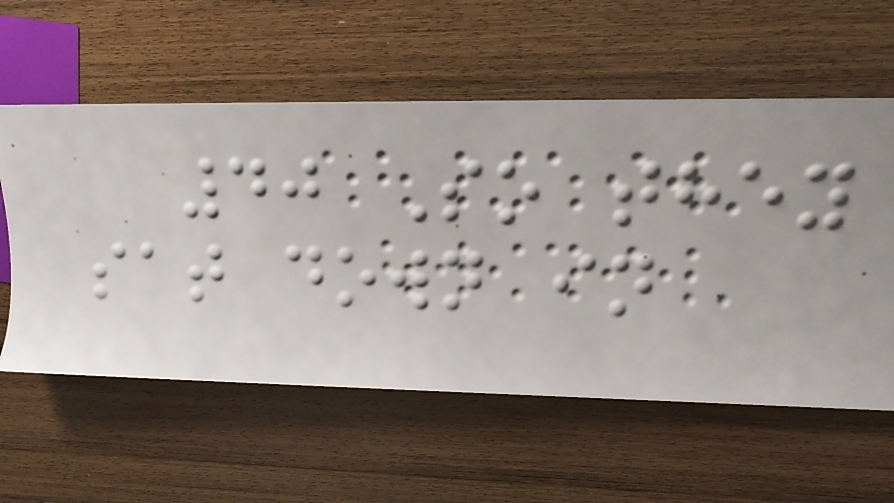40 So they
sat down in
